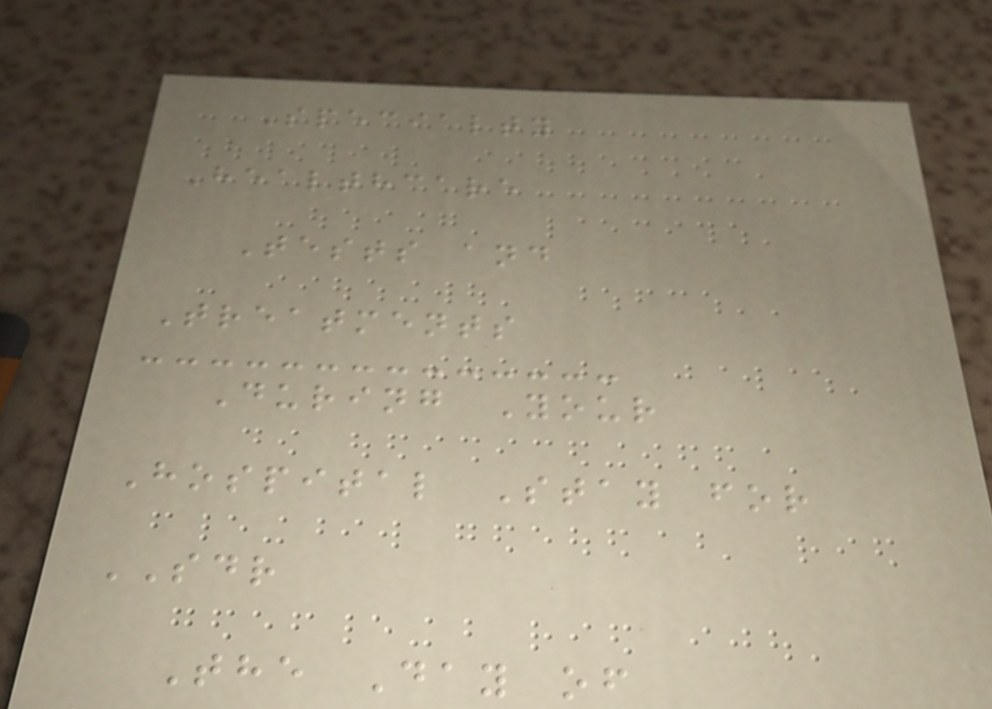Specialty
Healthcare
Tests and
Treatments
During Your
Hospital Stay for
SDR
The Day of
